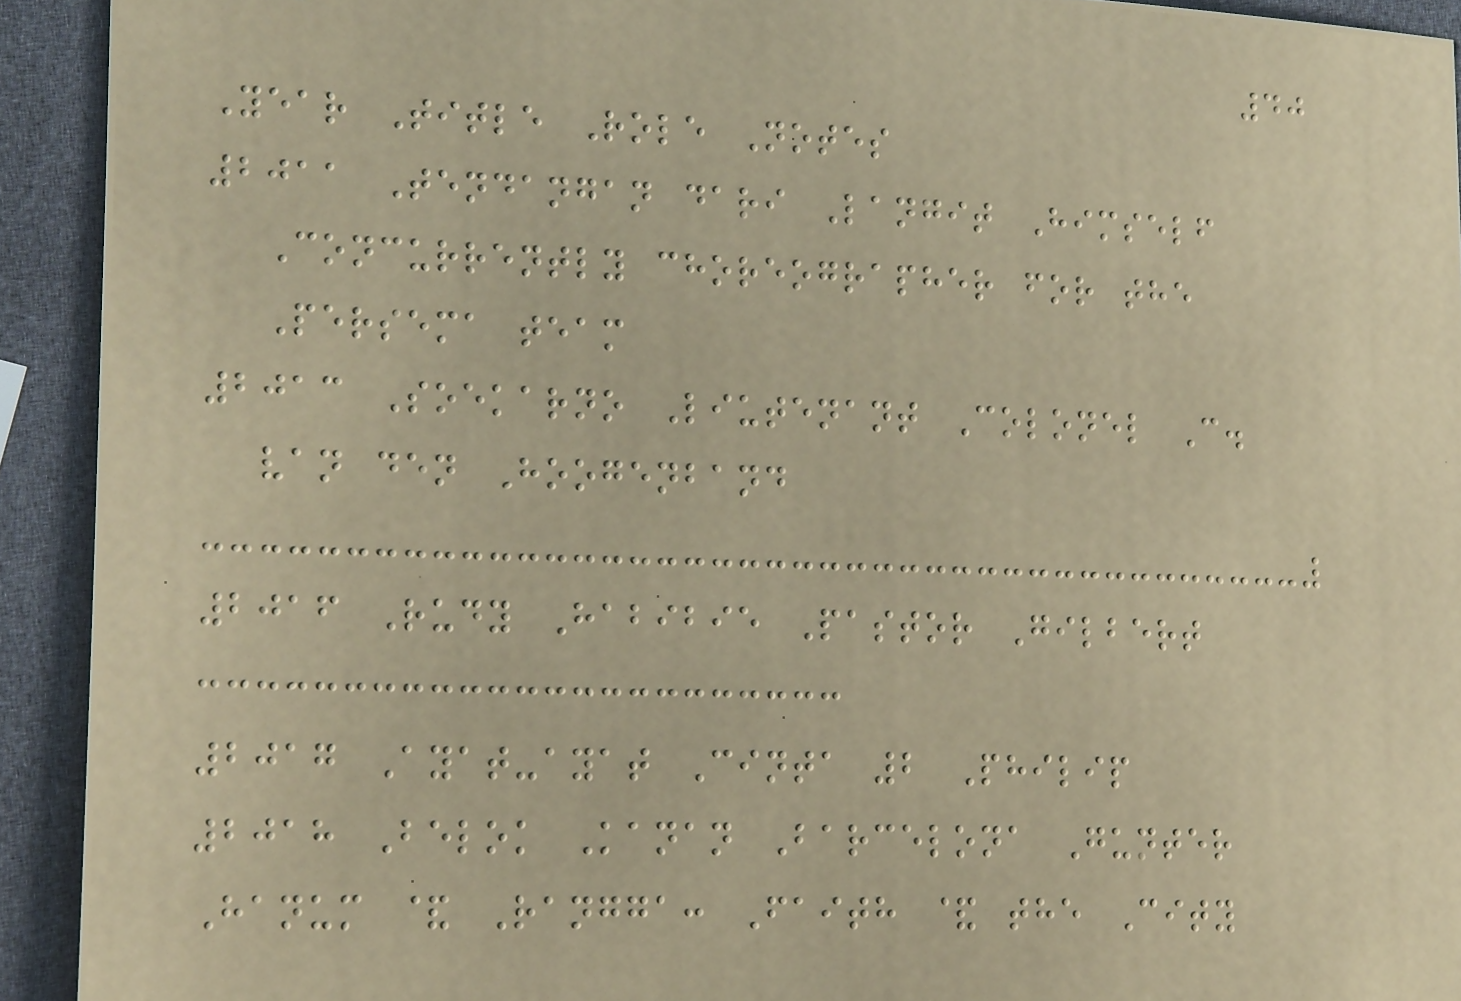40
Year Title Role Notes
2011 Tendangan dari Langit Himself
Concurrently choreographer for the
Persema team
2013 Soekarno Liutenant Colonel C.
van den Hoogenband
2016 Rudy Habibie Pastor Gilbert
2017 Ayat-ayat Cinta 2 Philip
2018 Belok Kanan Barcelona Gunter
Hanum & Rangga: Faith & the City
